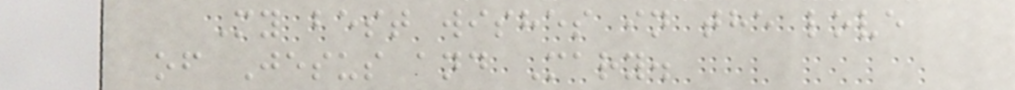My best wishes in the love
of Jesus and Mary.
